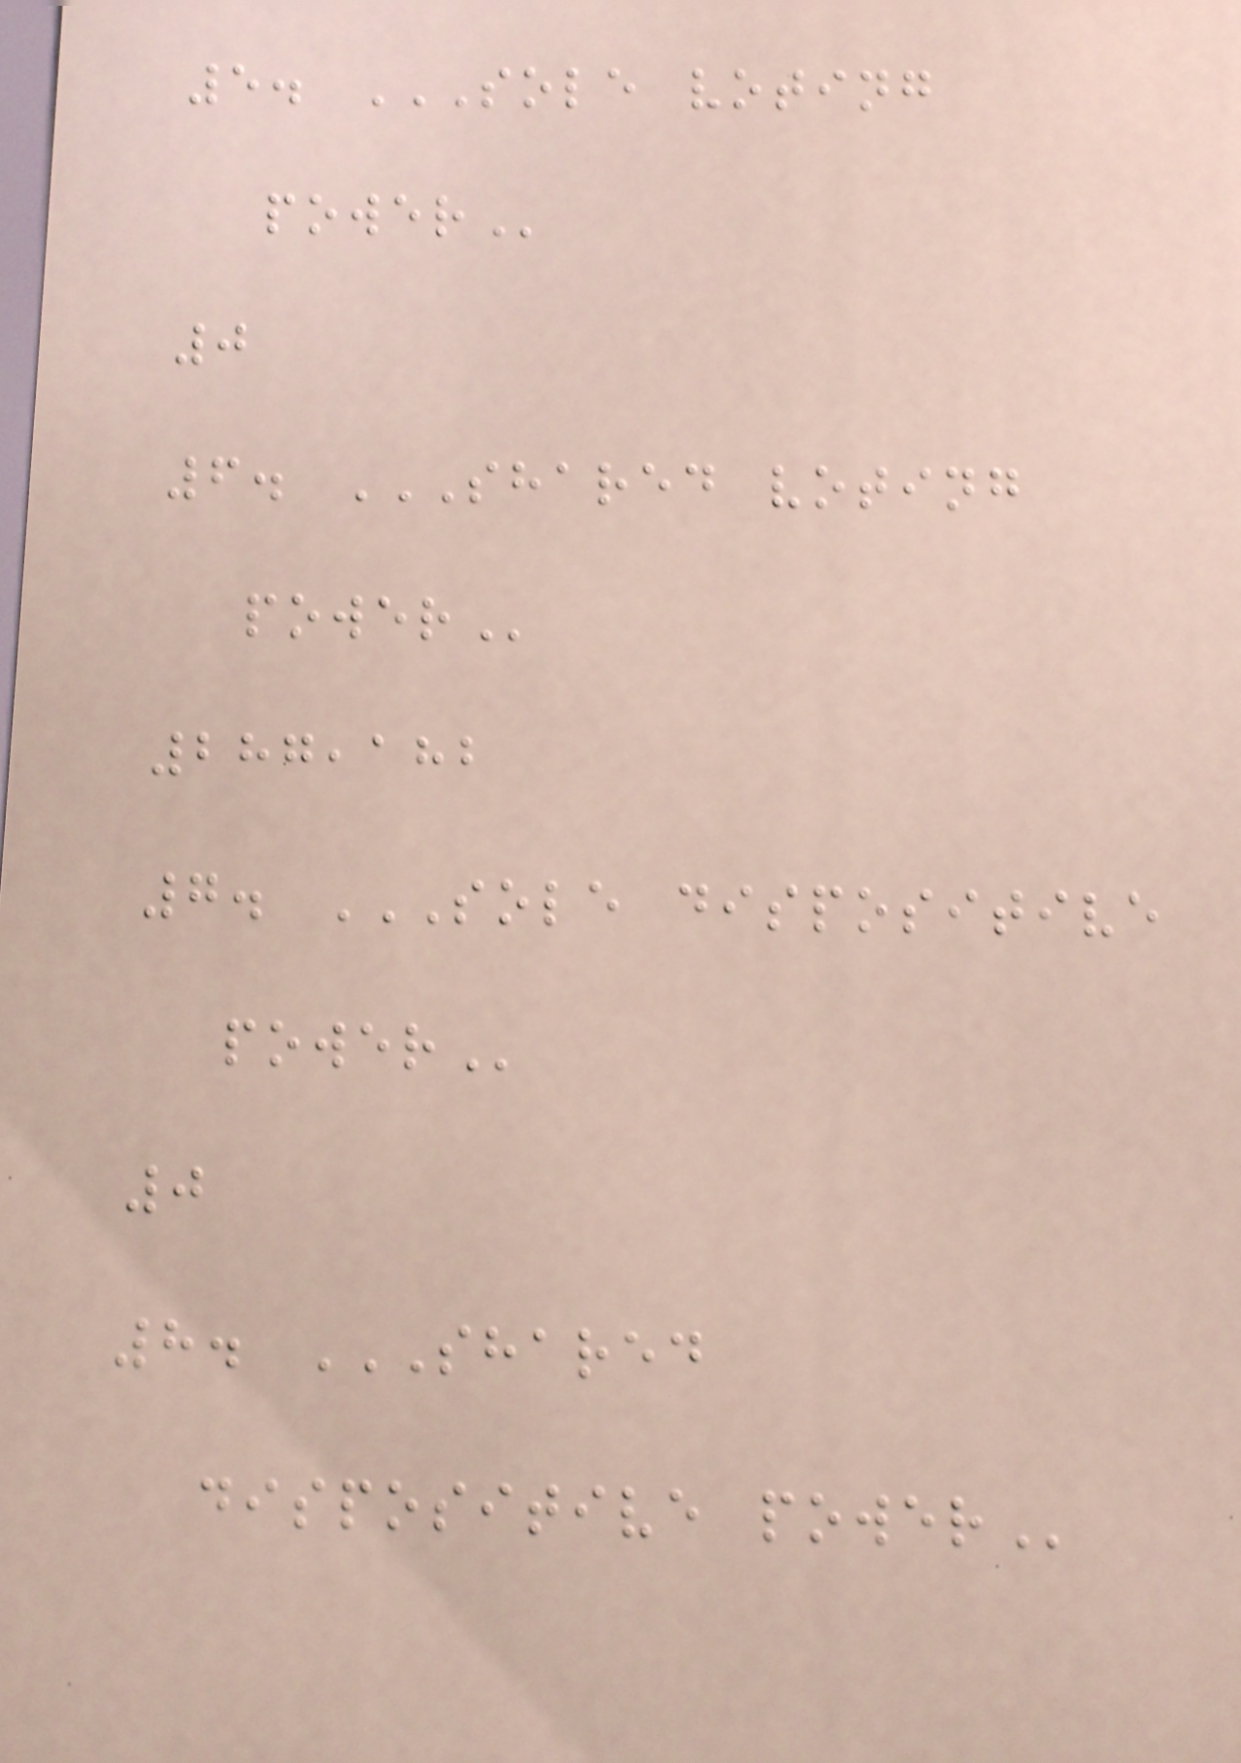5. SOLE VOTING
POWER
0
6. SHARED VOTING
POWER
287,182
7. SOLE DISPOSITIVE
POWER
0
8. SHARED
DISPOSITIVE POWER
